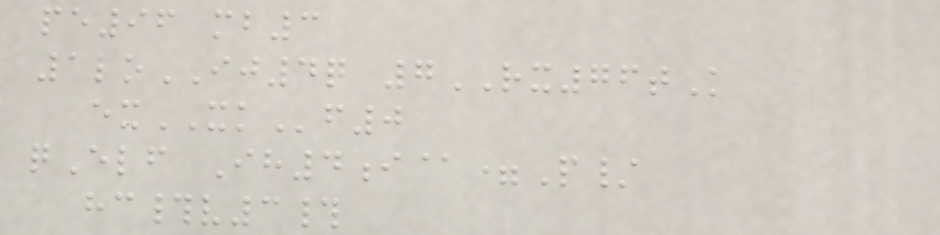pe96 mb3
1loIJ4q 7RX76tK
exXKf0
qElf Ih4i@=P/
hc#v3#
